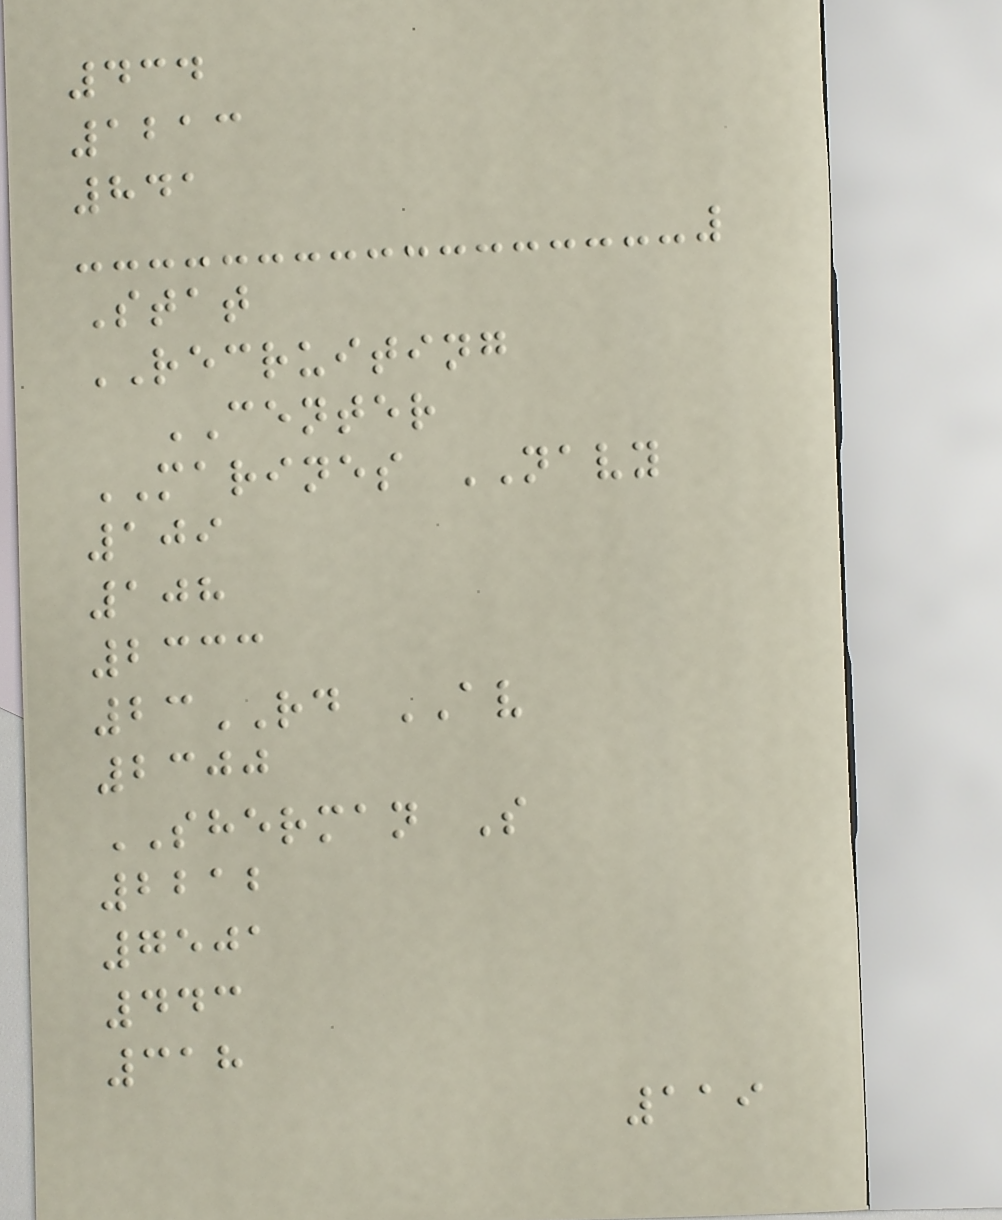434
1213
841
Stat
RECRUITING
CENTER
MARINES NAVY
109
108
2333
23RD AV
2300
SHERMAN S
2212
7501
443
318
119
